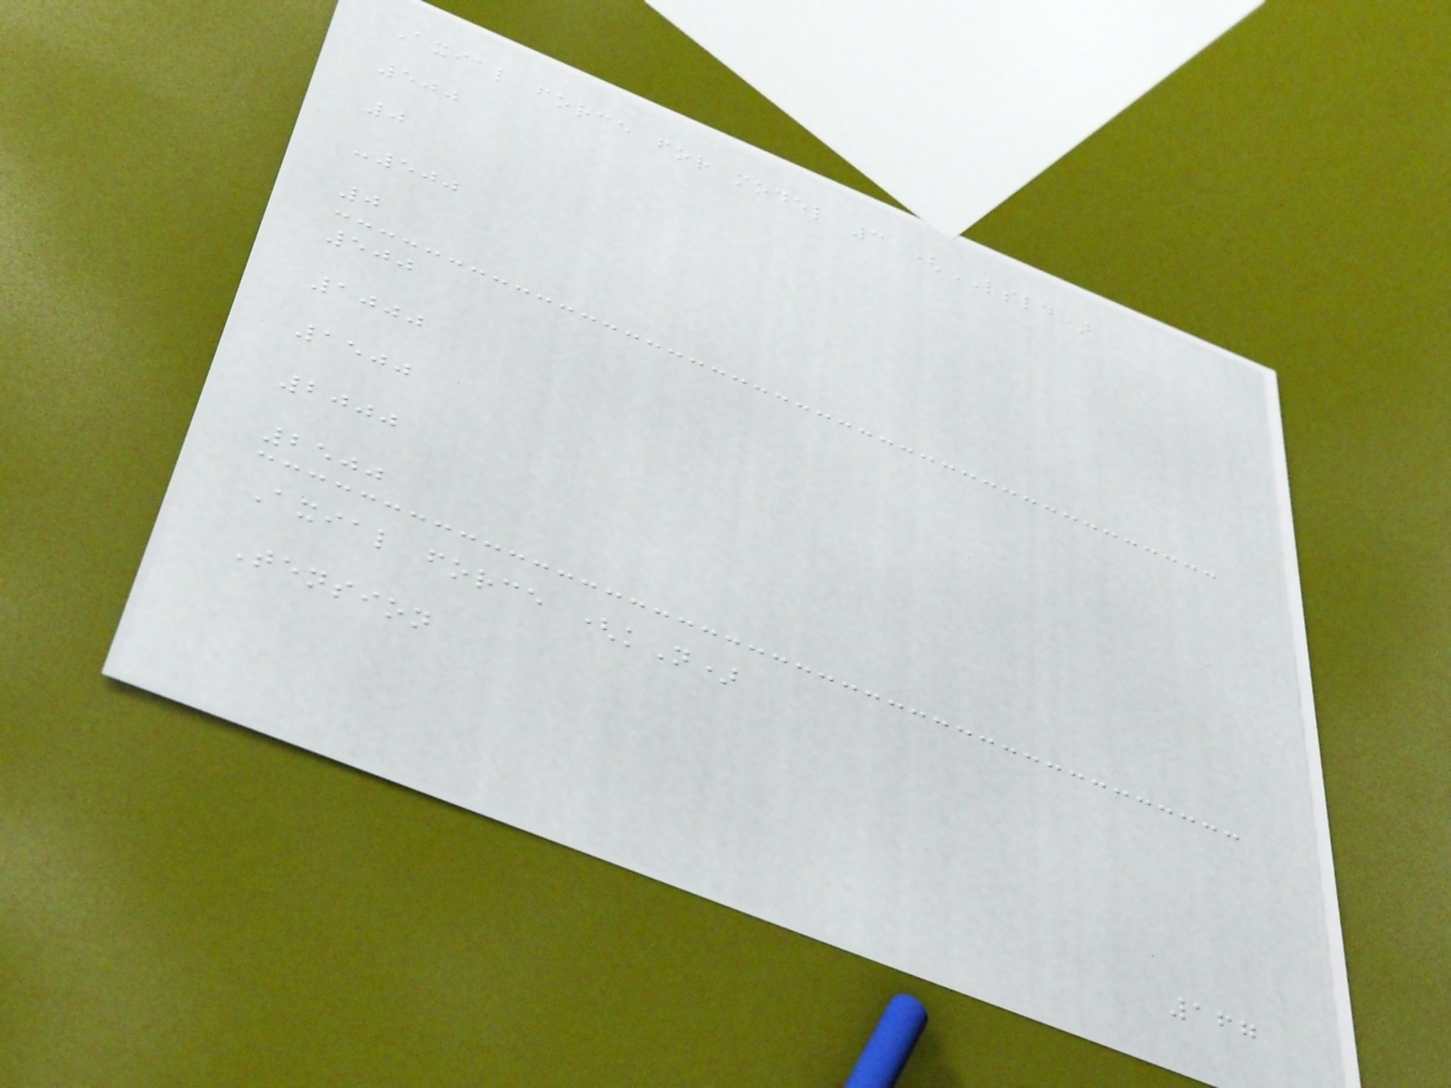Axial force for model 3 (LSLD)
500
0
-500
0
500
1000
1500
2000
2500
Axial force (kN)
Tension
167
